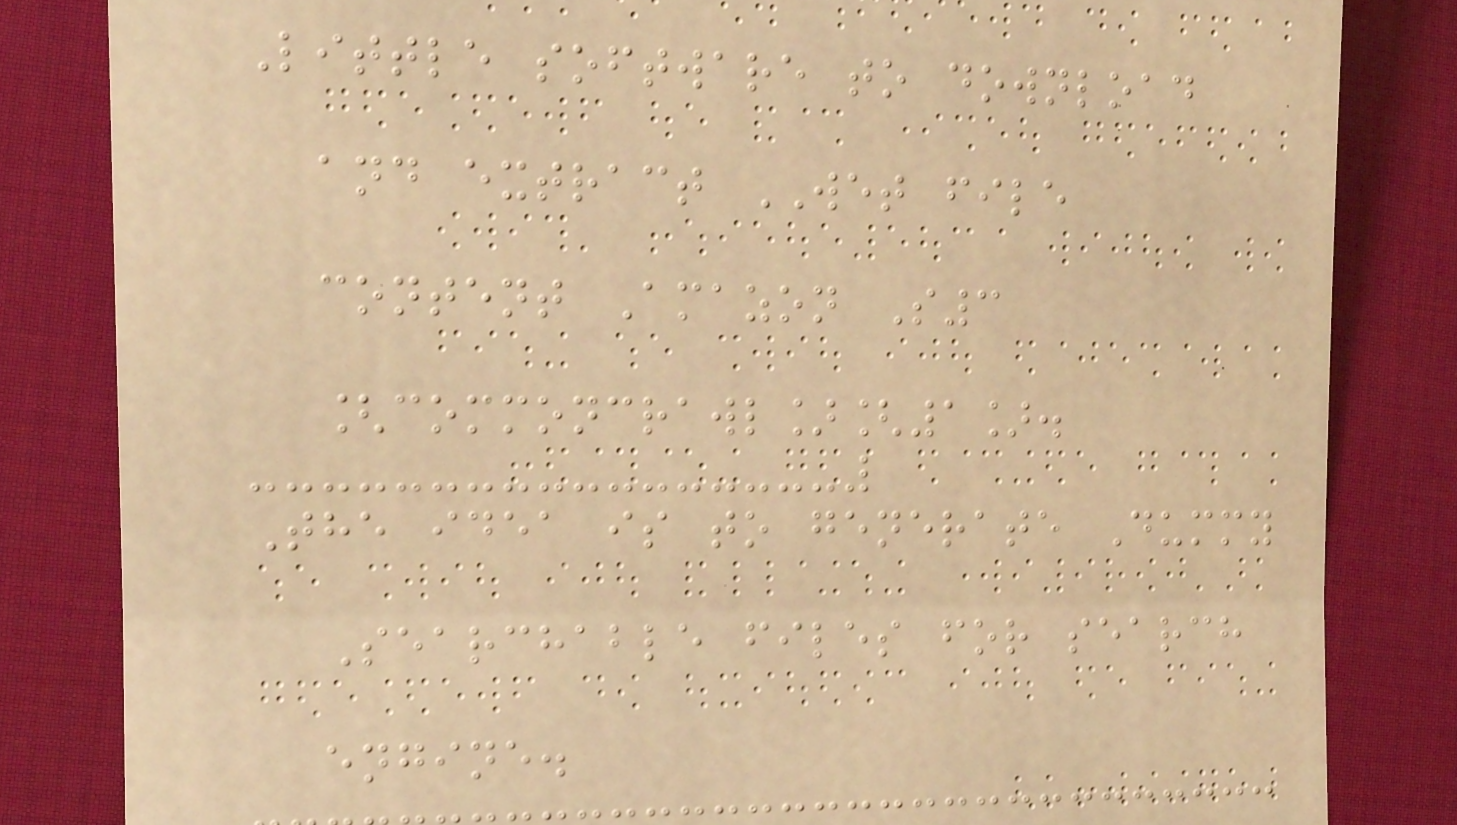Little software to download
and extract WET file
content Amazon S3
[commoncrawl][1].
The idea is to generate Dummy
Searchable files for search
engine.
